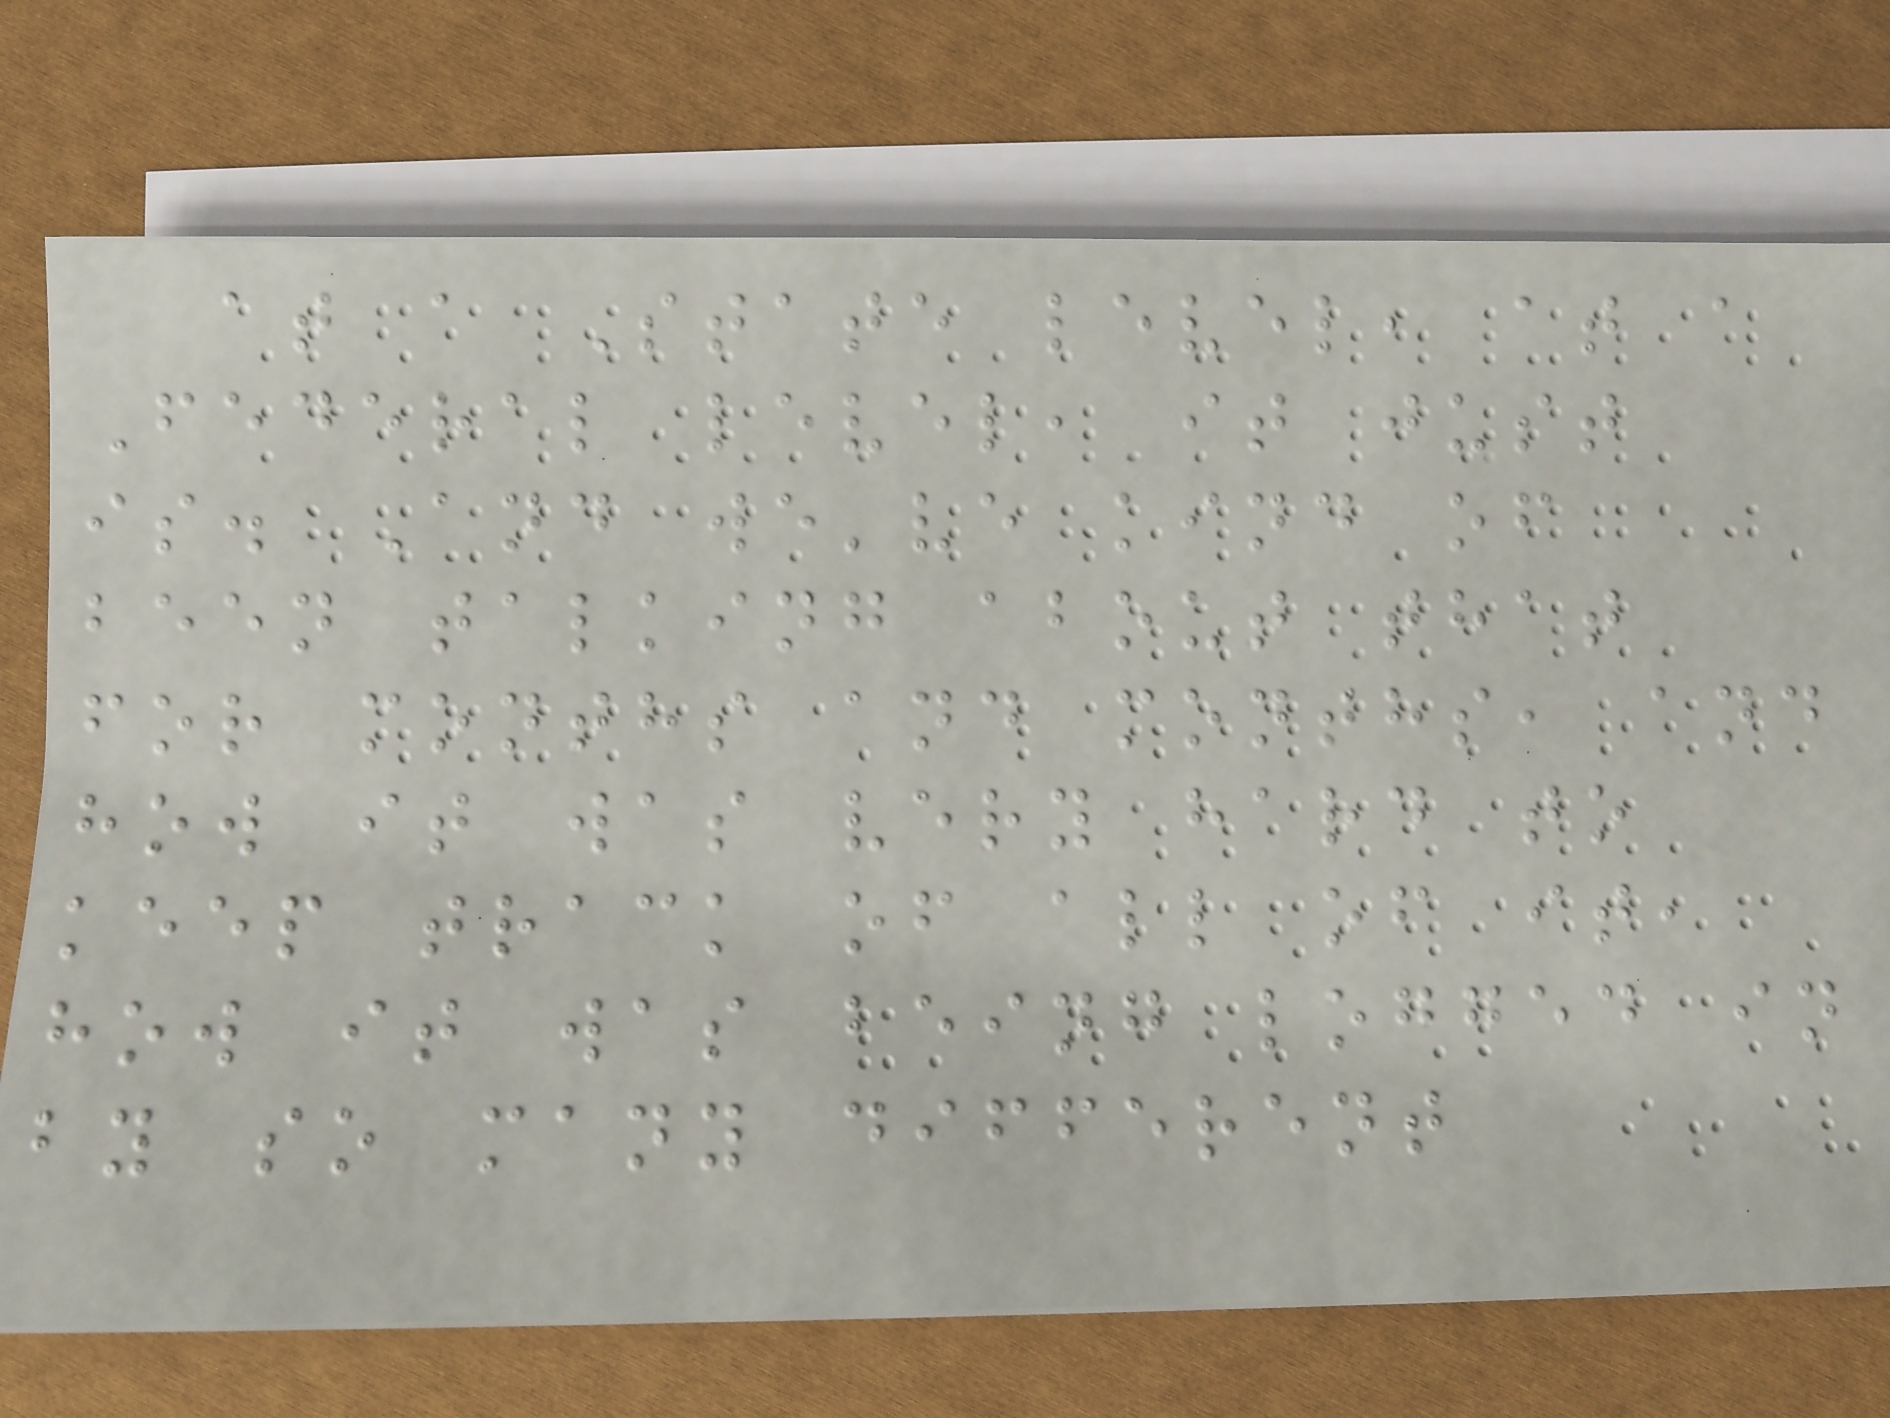at a State level, at a
Federal level, it just
is. And we've kind of
been talking about that
for months and months, and
how it was very hard to
keep track of all of it,
how it was being logged in
by so many different
